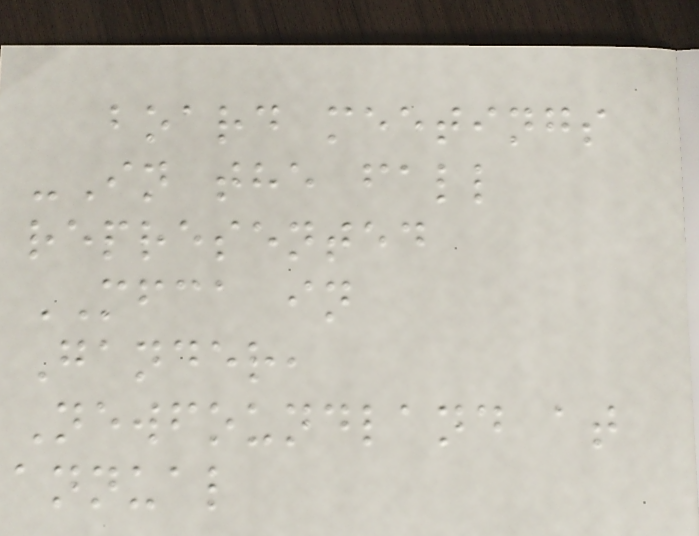board meetings
-In the fall
represented
MFCA in
Gander,
Newfoundland at
annual
